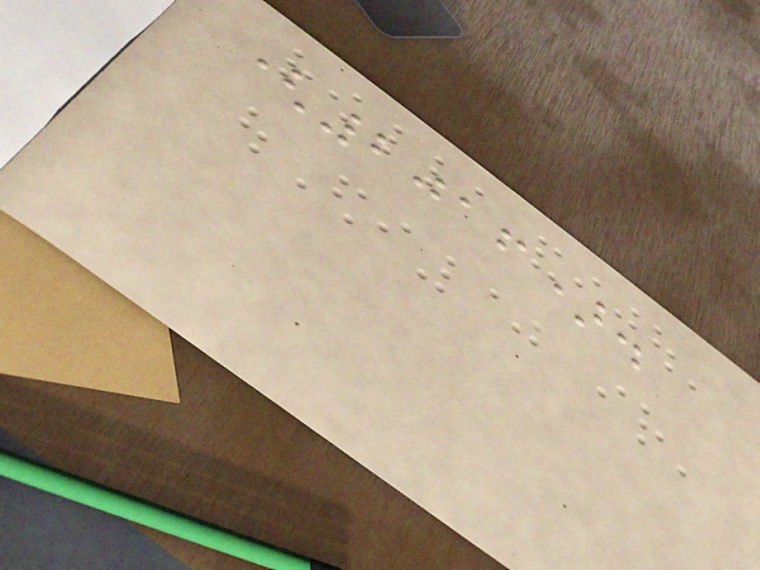(2016).
